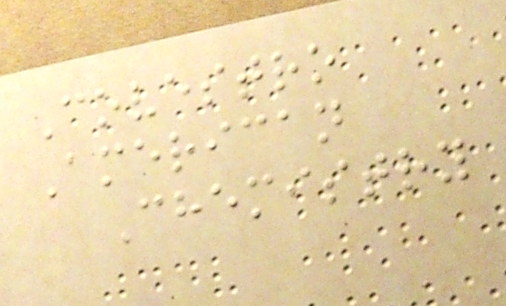Covestro
American
Chemistry
